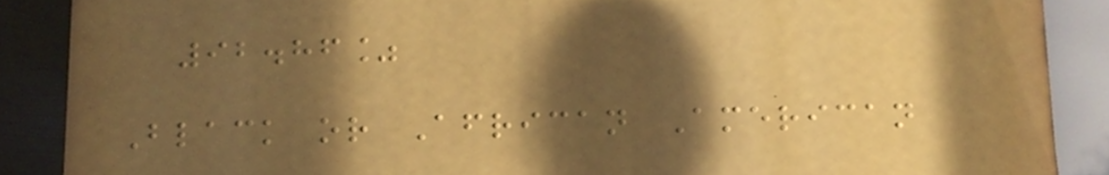92.86%
Black or African American
